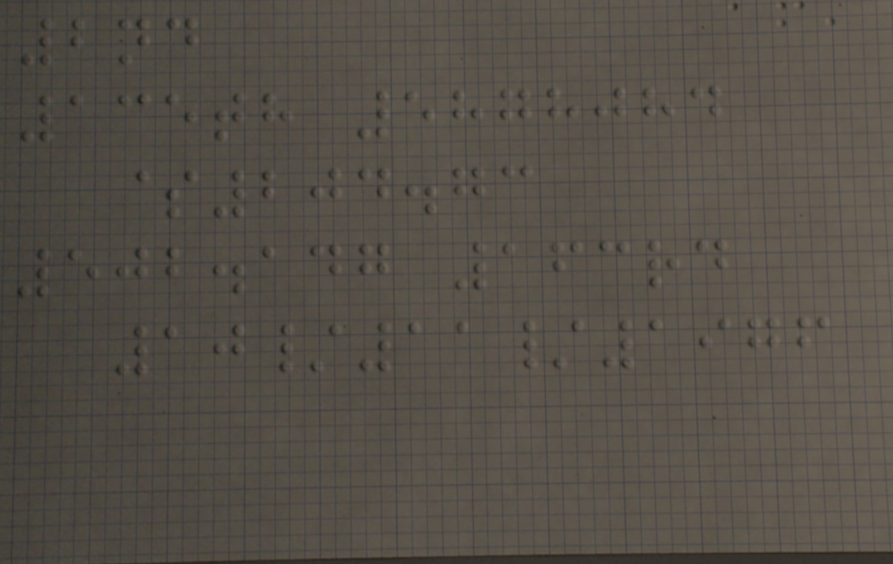2nd
135th 5878084
$204.73
502.147 163rd
10/11/1976
